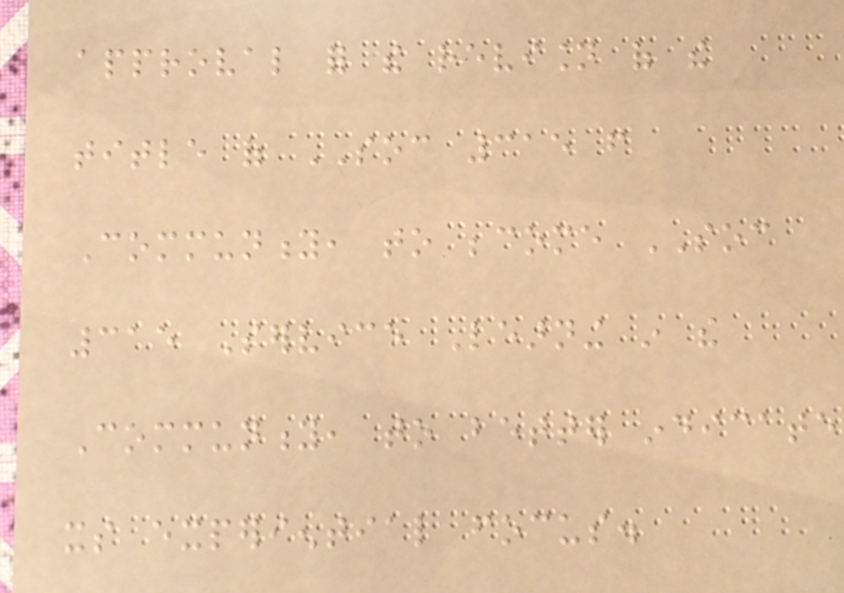approval for the revision of the
title of SOC 315 from
Community, to become SOC
315 Service Learning in the
Community, to better indicate
its experiential focus.
